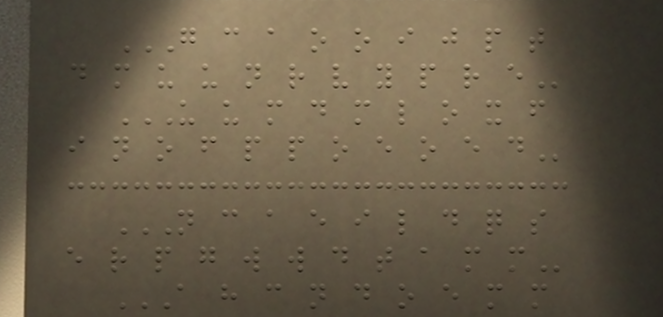G C A O O I J P T
D M U U N R V Y P R E
U U M D M L O X F
I N O F P P O E O E D
N C A E I L D Q S
E R P G W W D T A M M
A H C N D O E M M
